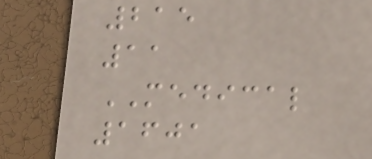215
11
MEDICAL
1601
